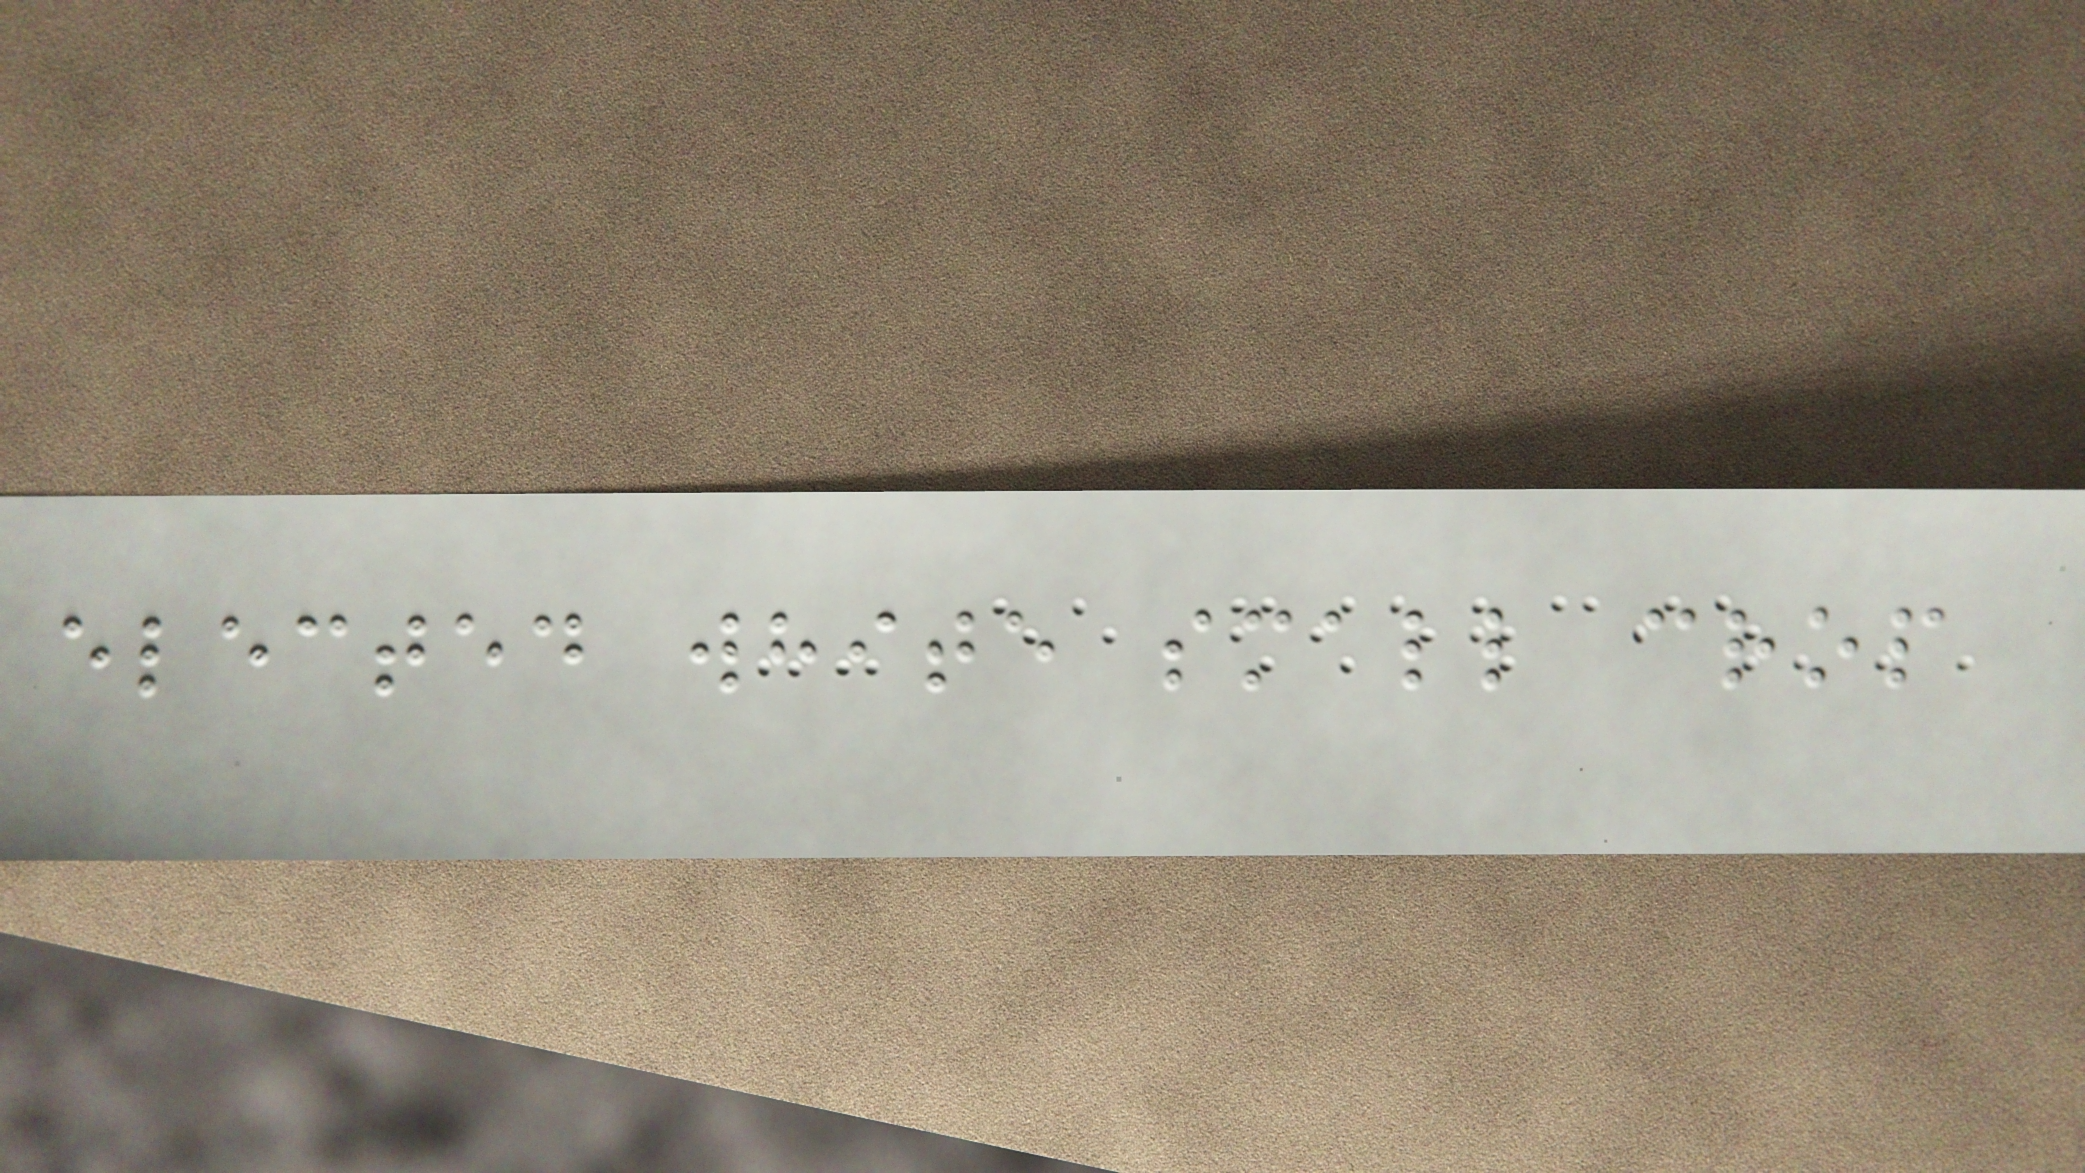elected white small crop
